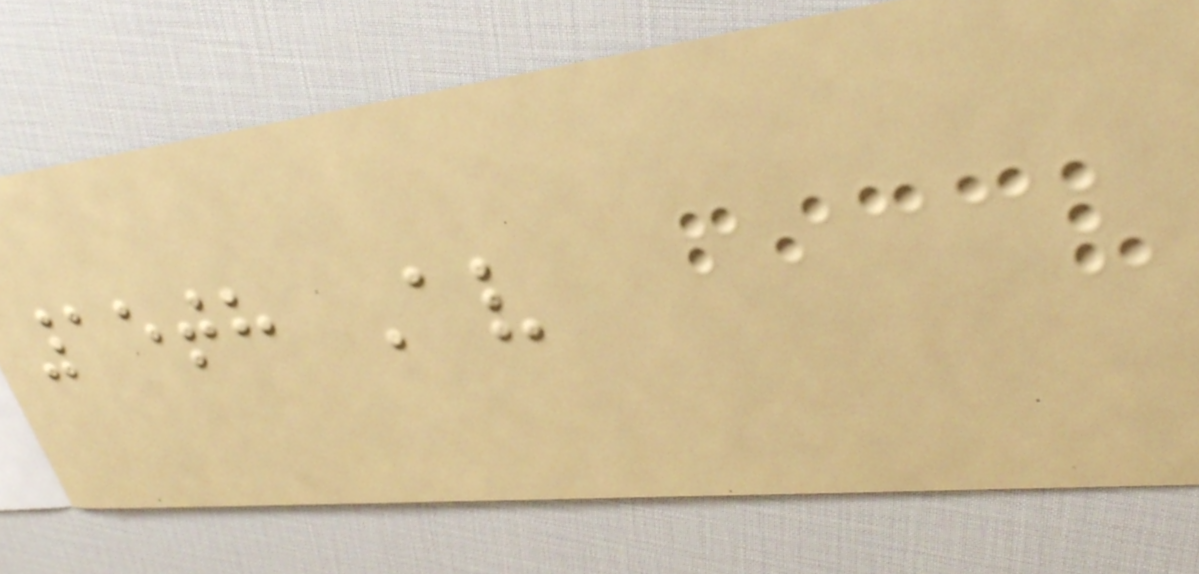15th Av
